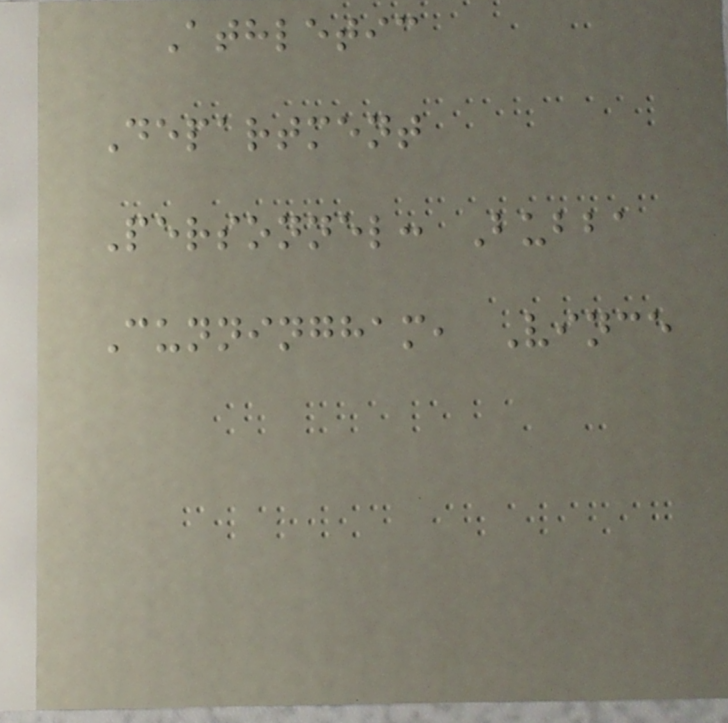Athletic
Department
Personnel: Bubba
Cunningham, Vince
